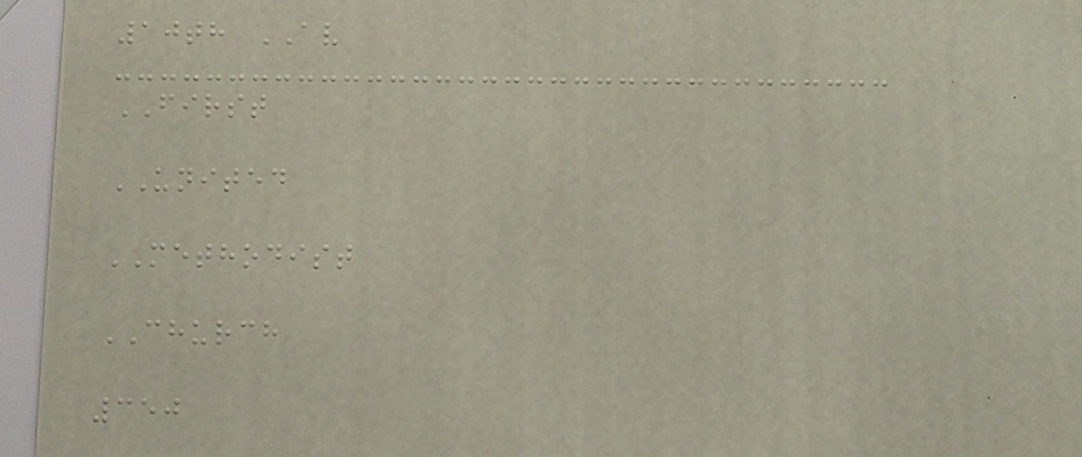10th AV
FIRST
UNITED
METHODIST
CHURCH
350
